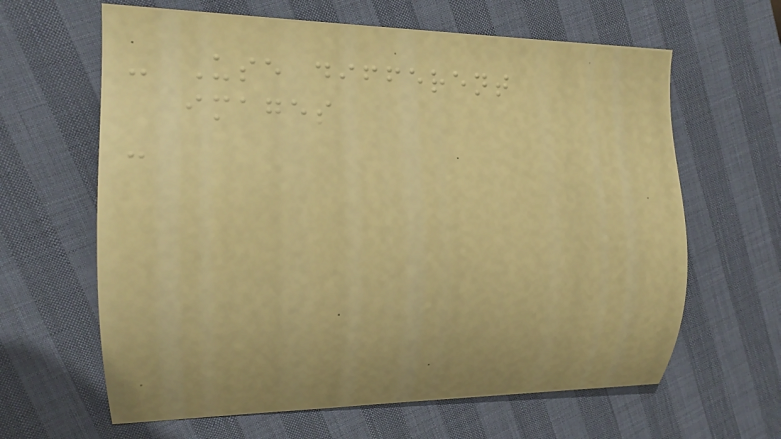- Use different
images
-
